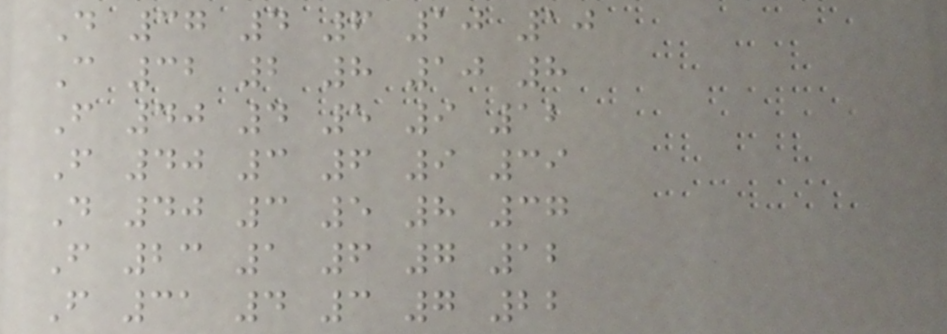D 37 4 6 10 10
C 32 2 8 10 8
F 40 4 5 9 12
F 40 3 6 9 39
D 40 3 5 8 37
F 23 1 6 7 12
F 31 4 3 7 22
